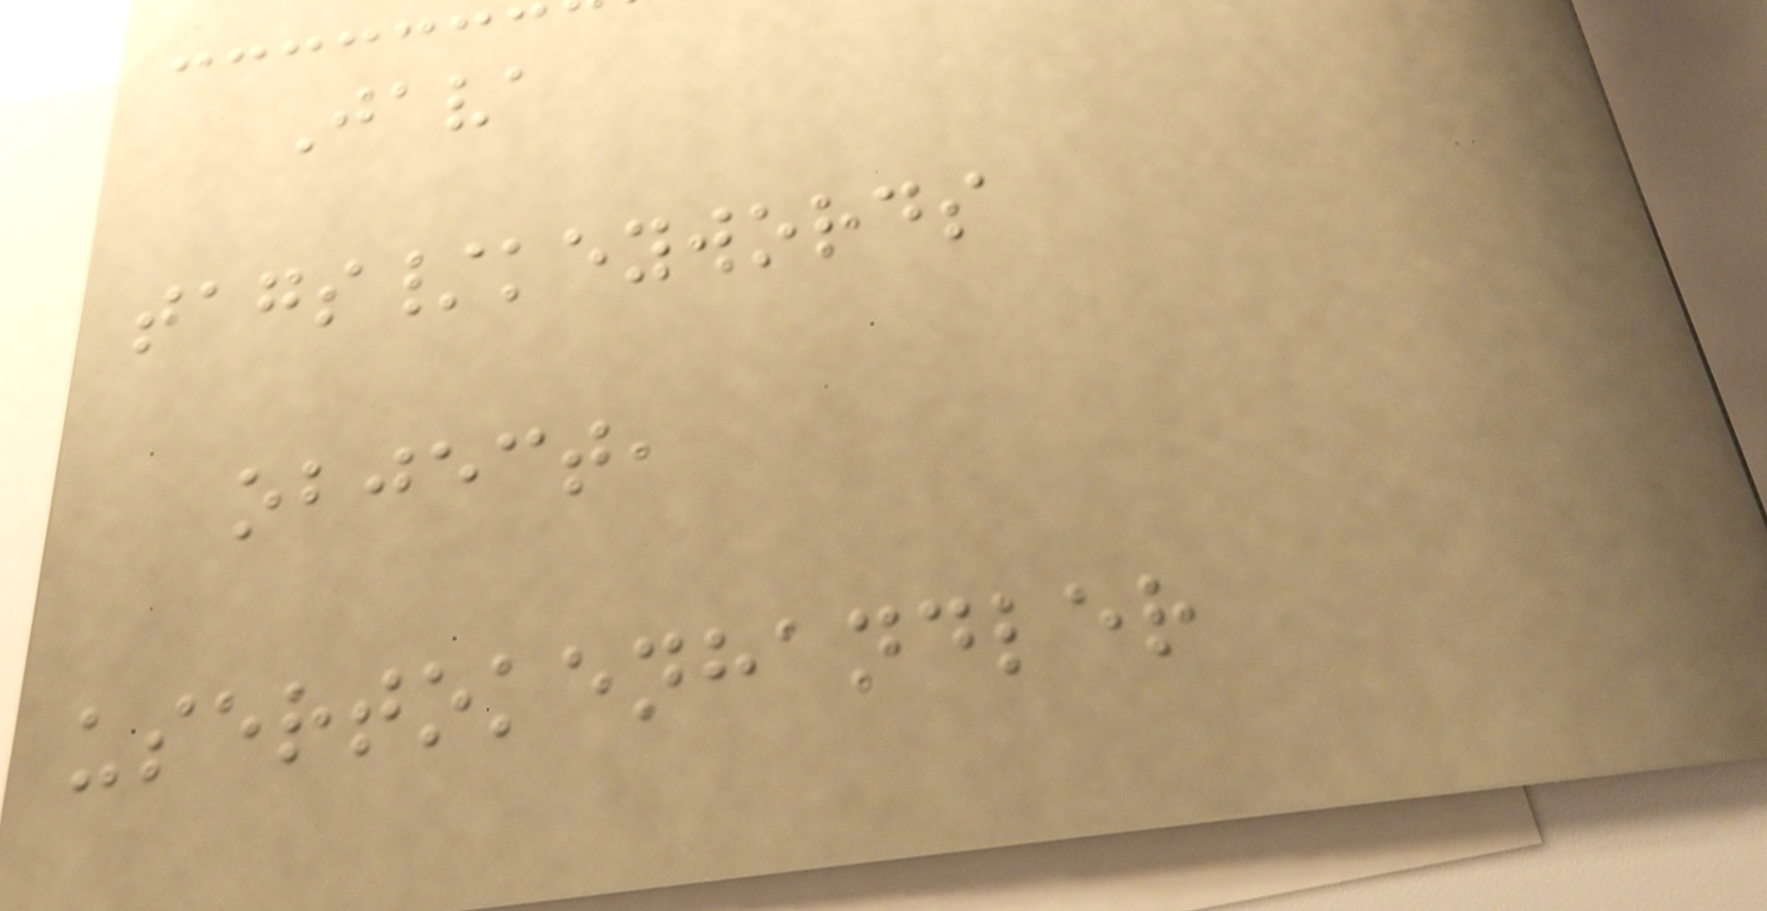Java
tags/keywords
object,
usertokenhandler
